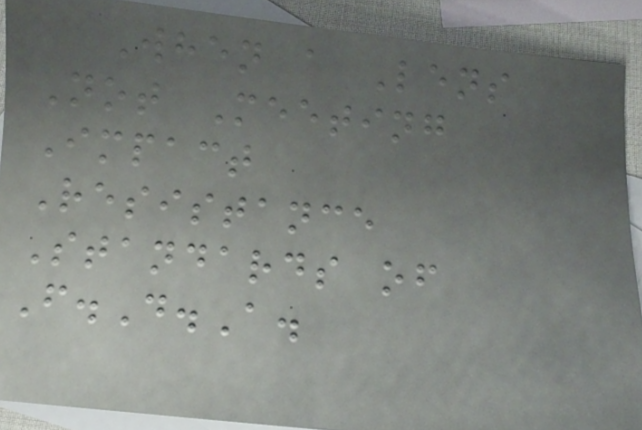When a Lens
Not Meeting
Impact
Resistance
Standards of
F.D.A.
